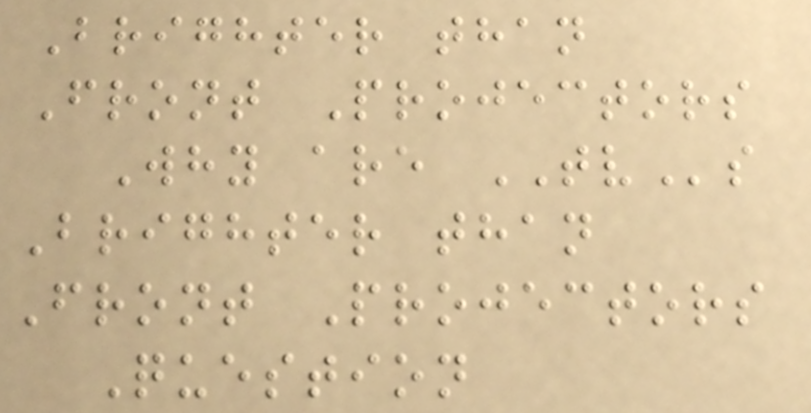Brighter than
Front Projectors
Why are TVs
Brighter than
Front Projectors
Question
